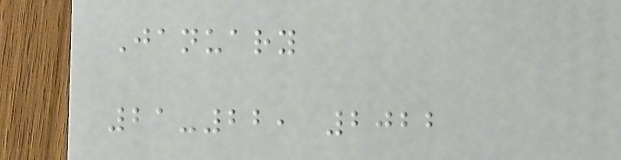January
21-22, 2022
